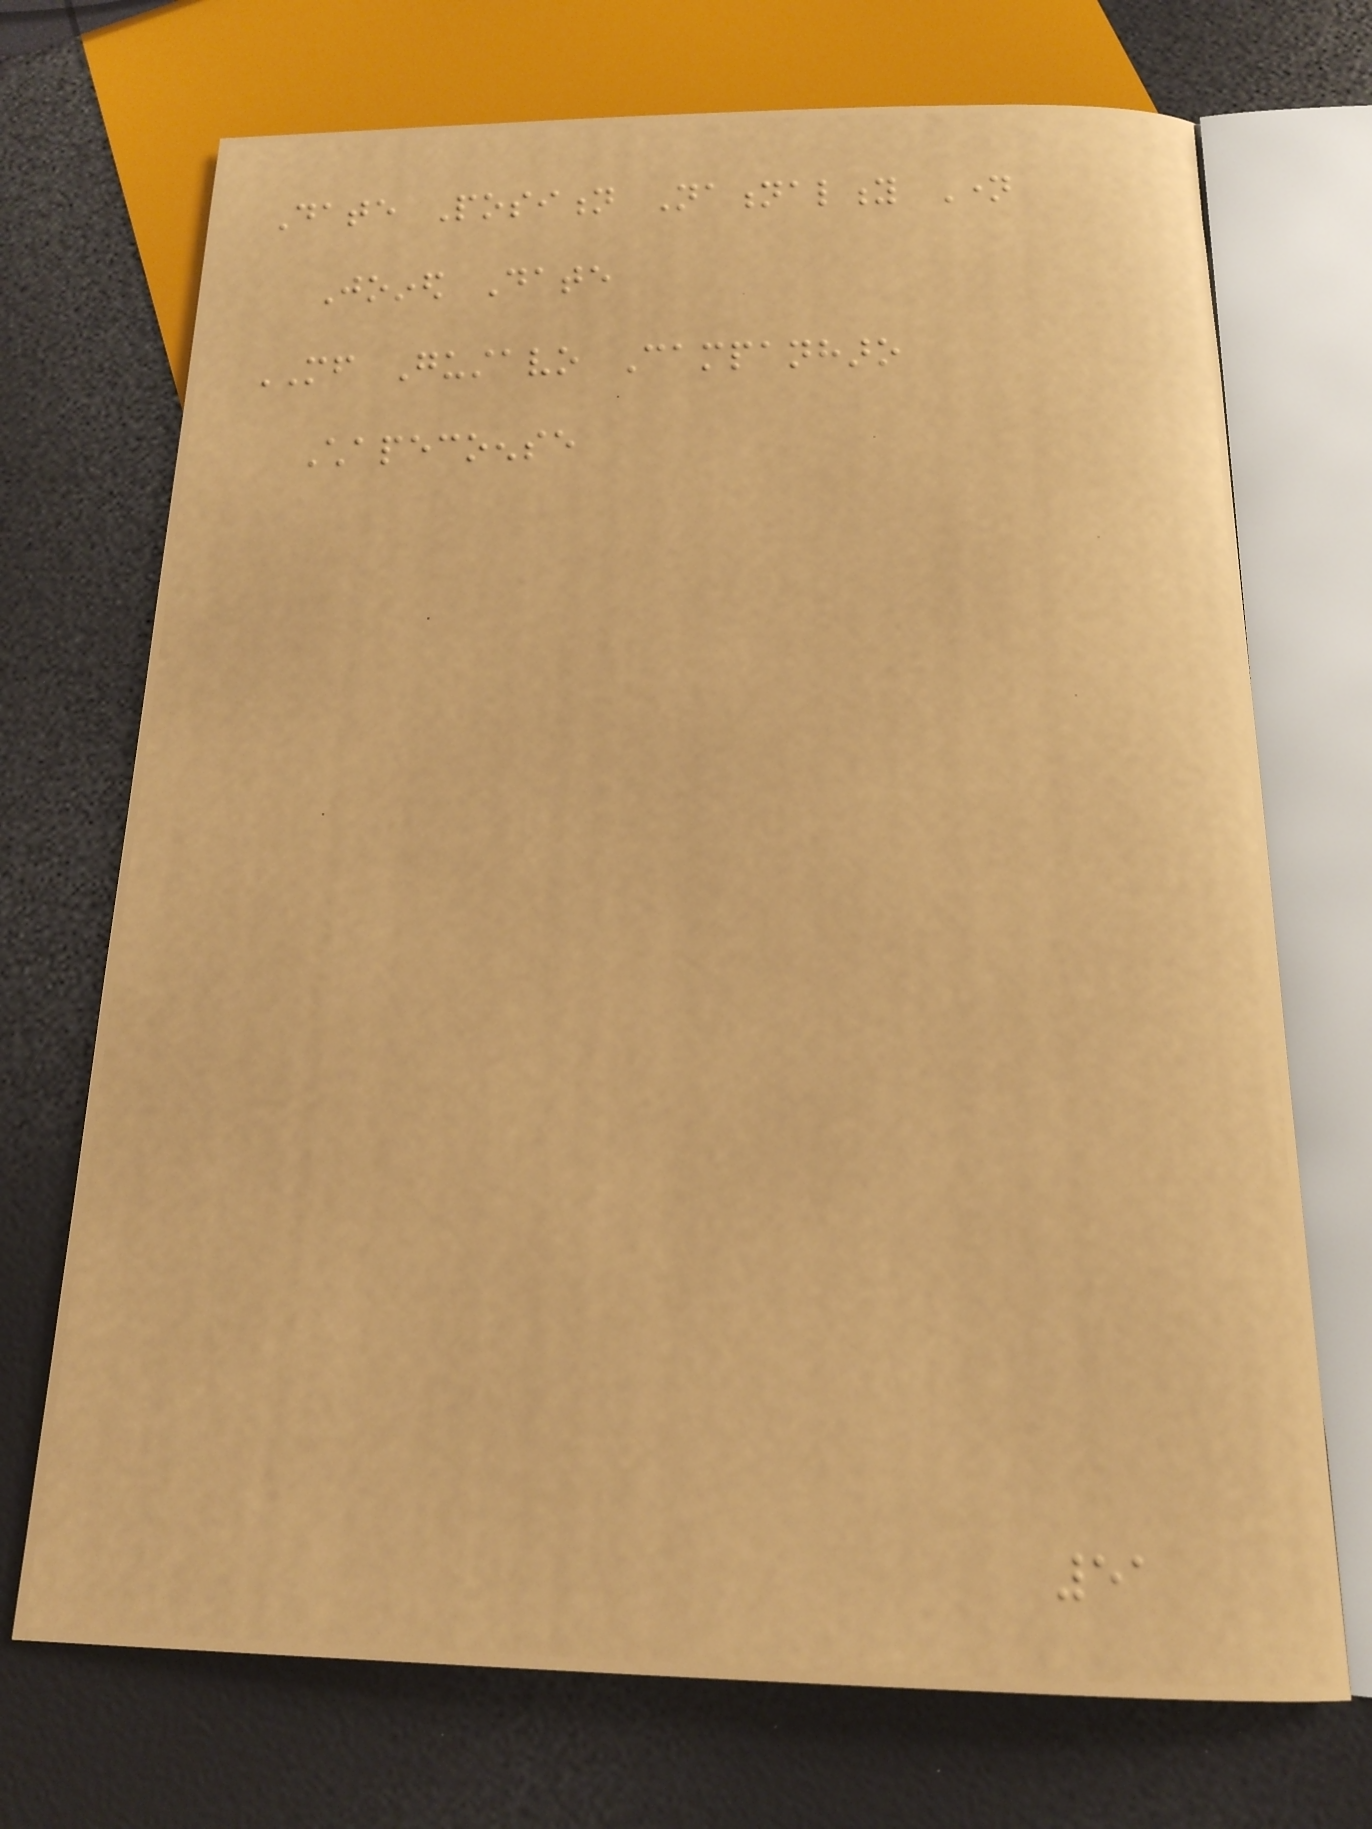Date Position Nationality Name
Joined Date
MF Gustavo Campanharo
Chapecoense
51
